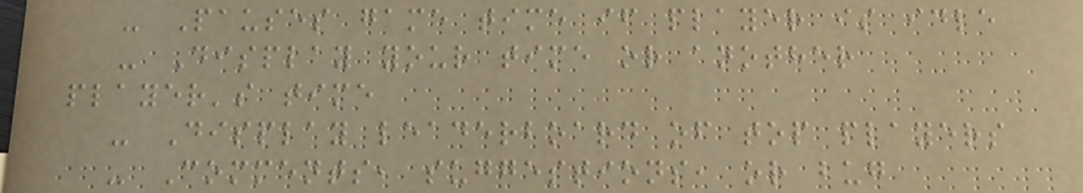- Pauses game time if player is idle
- Display your time or another
player's time
- Display leaderboard of top players
- Comments, suggestions, or bug
